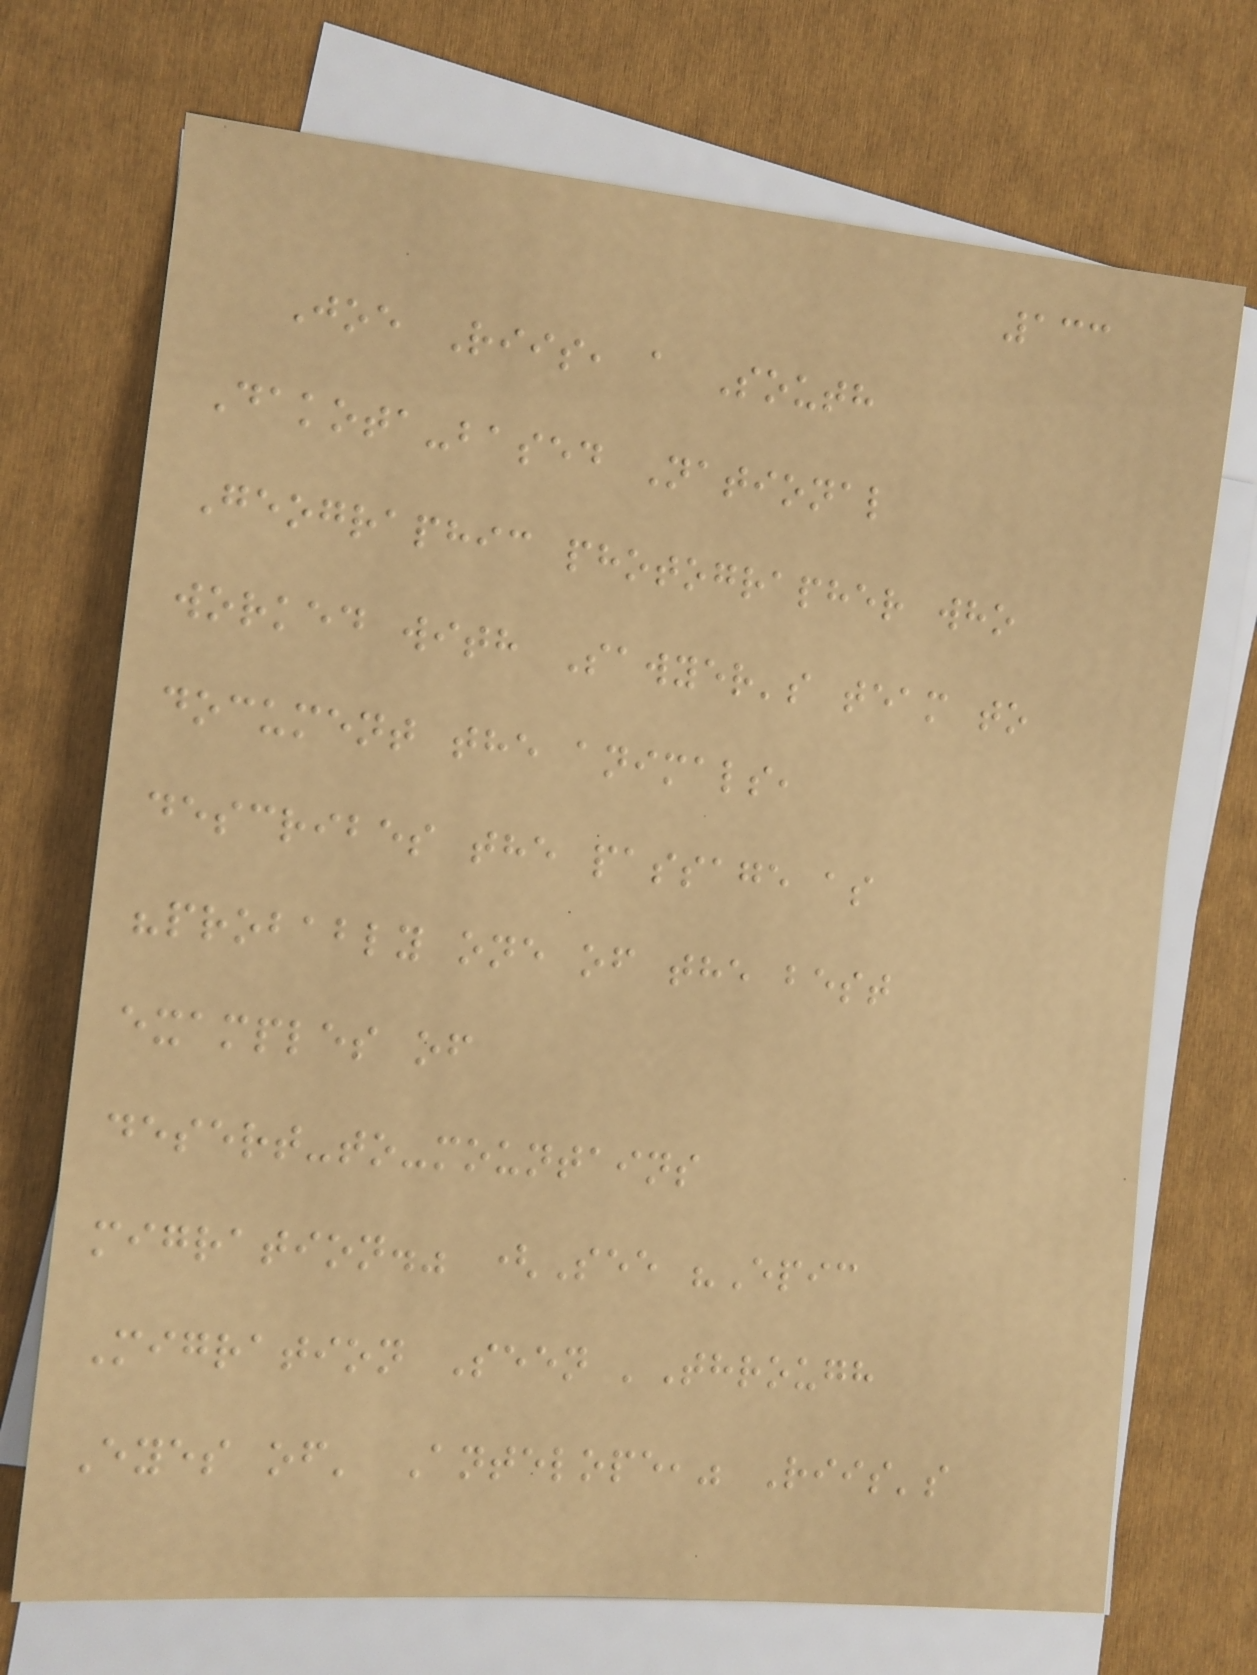133
Joe Riis, a South
Dakota-based National
Geographic photographer who
worked with Sawyer's team to
document the animals,
describes the passage as
"probably one of the best
examples of
desert-to-mountains
migration." (See "Epic
Migration Seen 'Through
Eyes of' Antelope," Riis's
